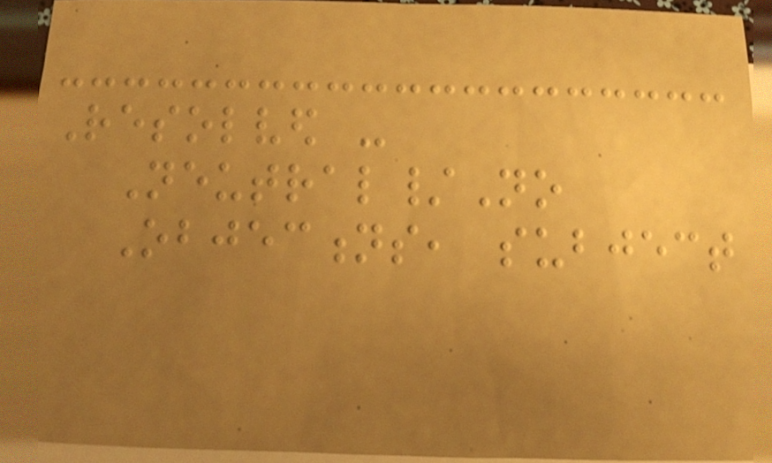Resolved -
Neutral/No
Objections, subject
